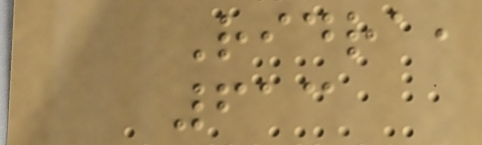Ridra,
613
